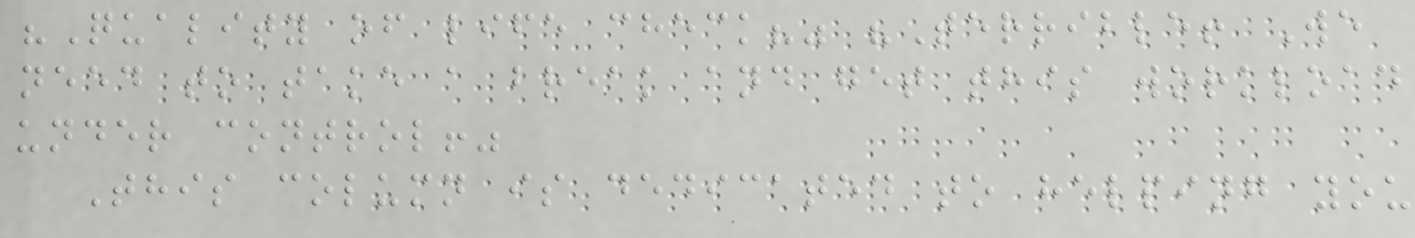"Quality of life check?" "Terrible! We
need to take a break and get this workload
under control!"
This column is dedicated to helping you
